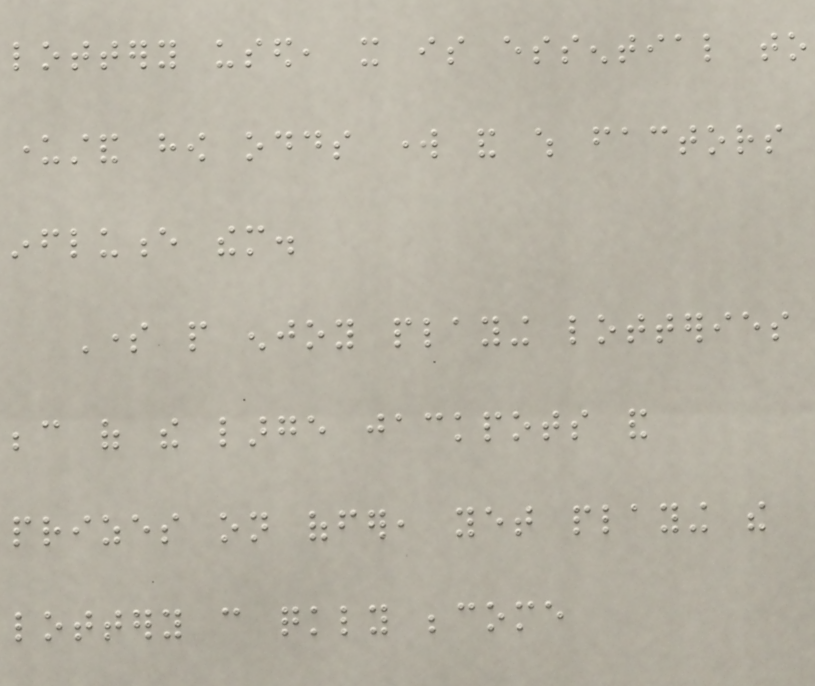lottery used, it is essential to
understand how odds work and which factors
influence them.
Some people enjoy playing lotteries
because of the large jackpots and
prizes on offer, yet playing the
lottery can quickly become
